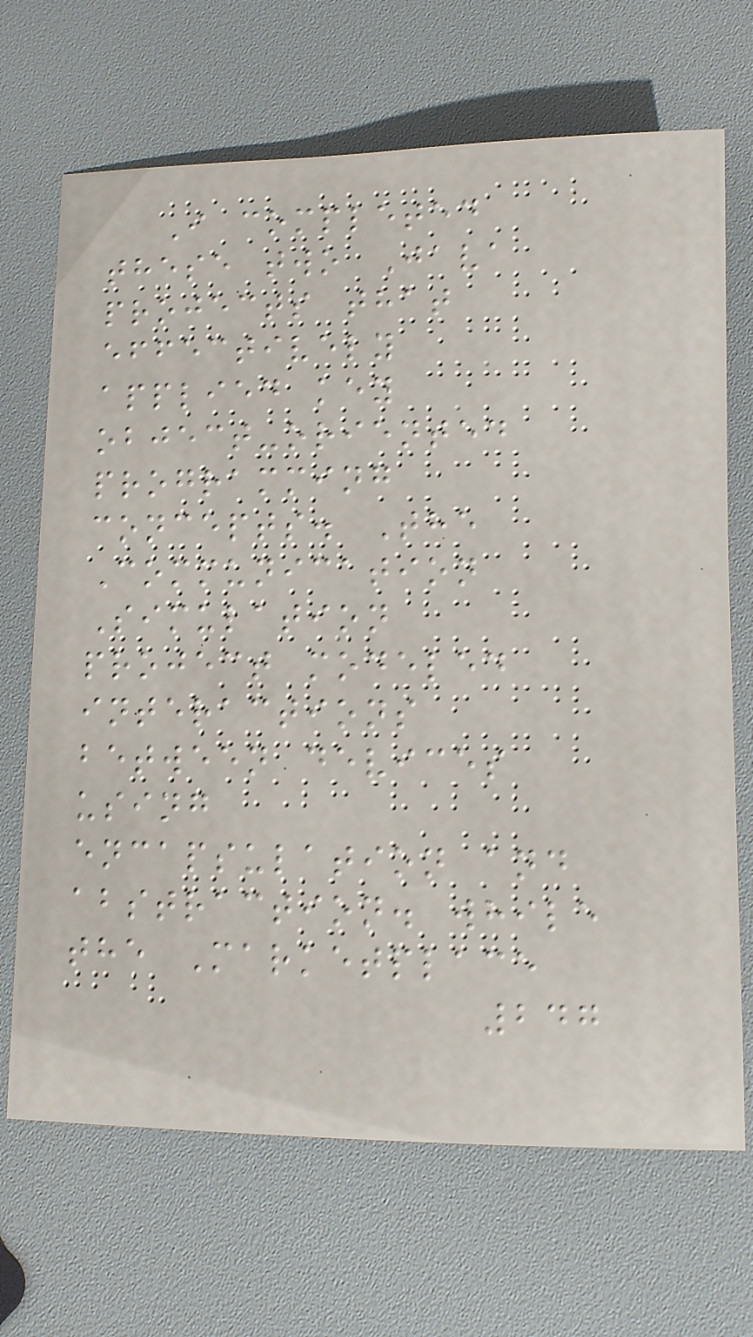I completed
these two Java
projects that
effectively
applied key
object-oriented
programming
concepts. The
Communication
Simulation
project modeled
interactions
between devices
using
encapsulation and
abstraction. while
the Marketplace
247
